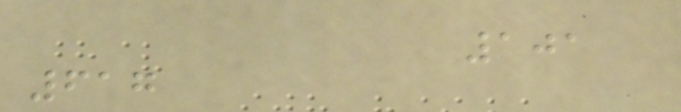101
617
